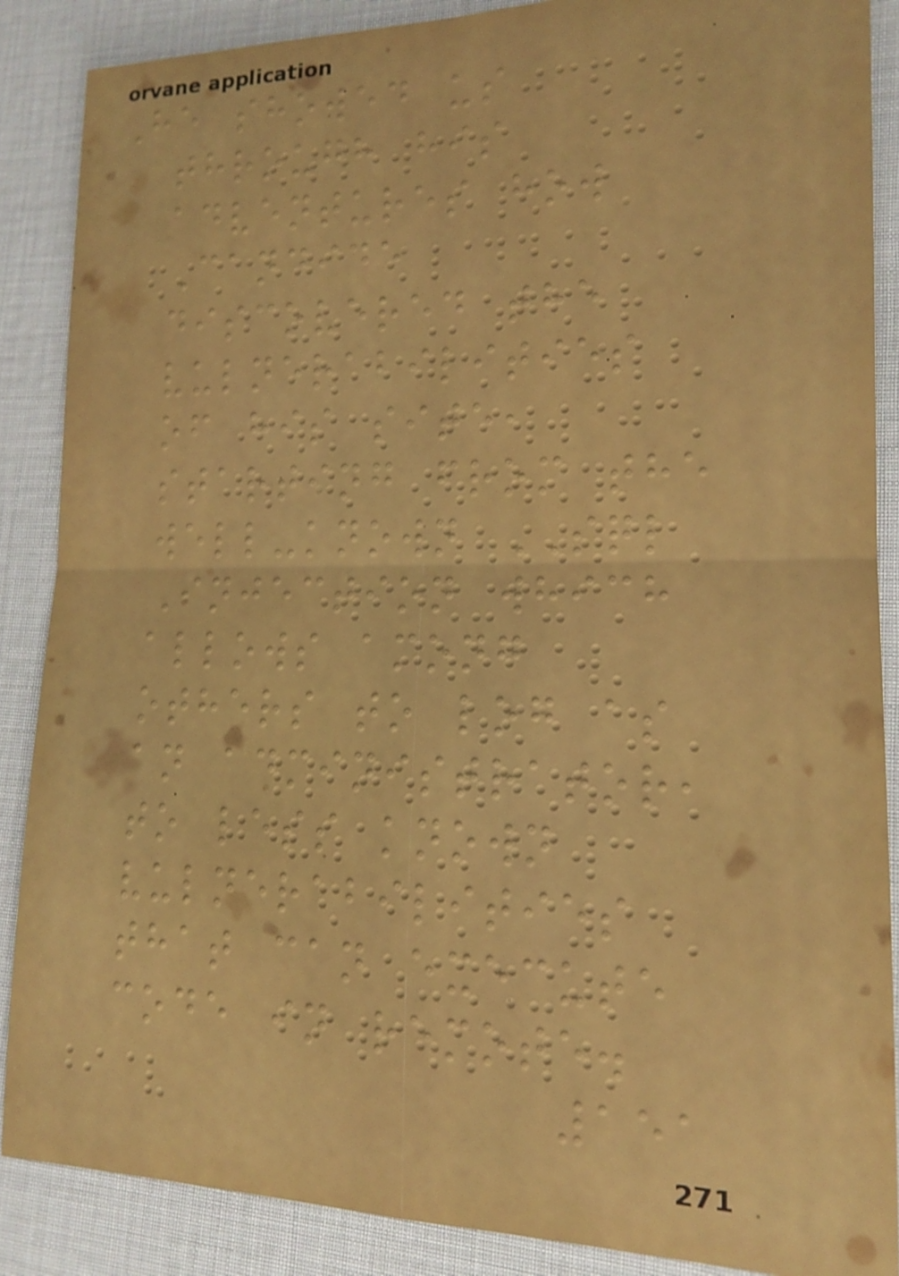He showed us
through his
adventures how
Candide
discovered the
vulnerabilities
of his site,
starting from the
well-known SQL
Injection which
allows among
others to log as
an administrator,
to less known
vulnerabilities
that can execute
code in remote.
151
